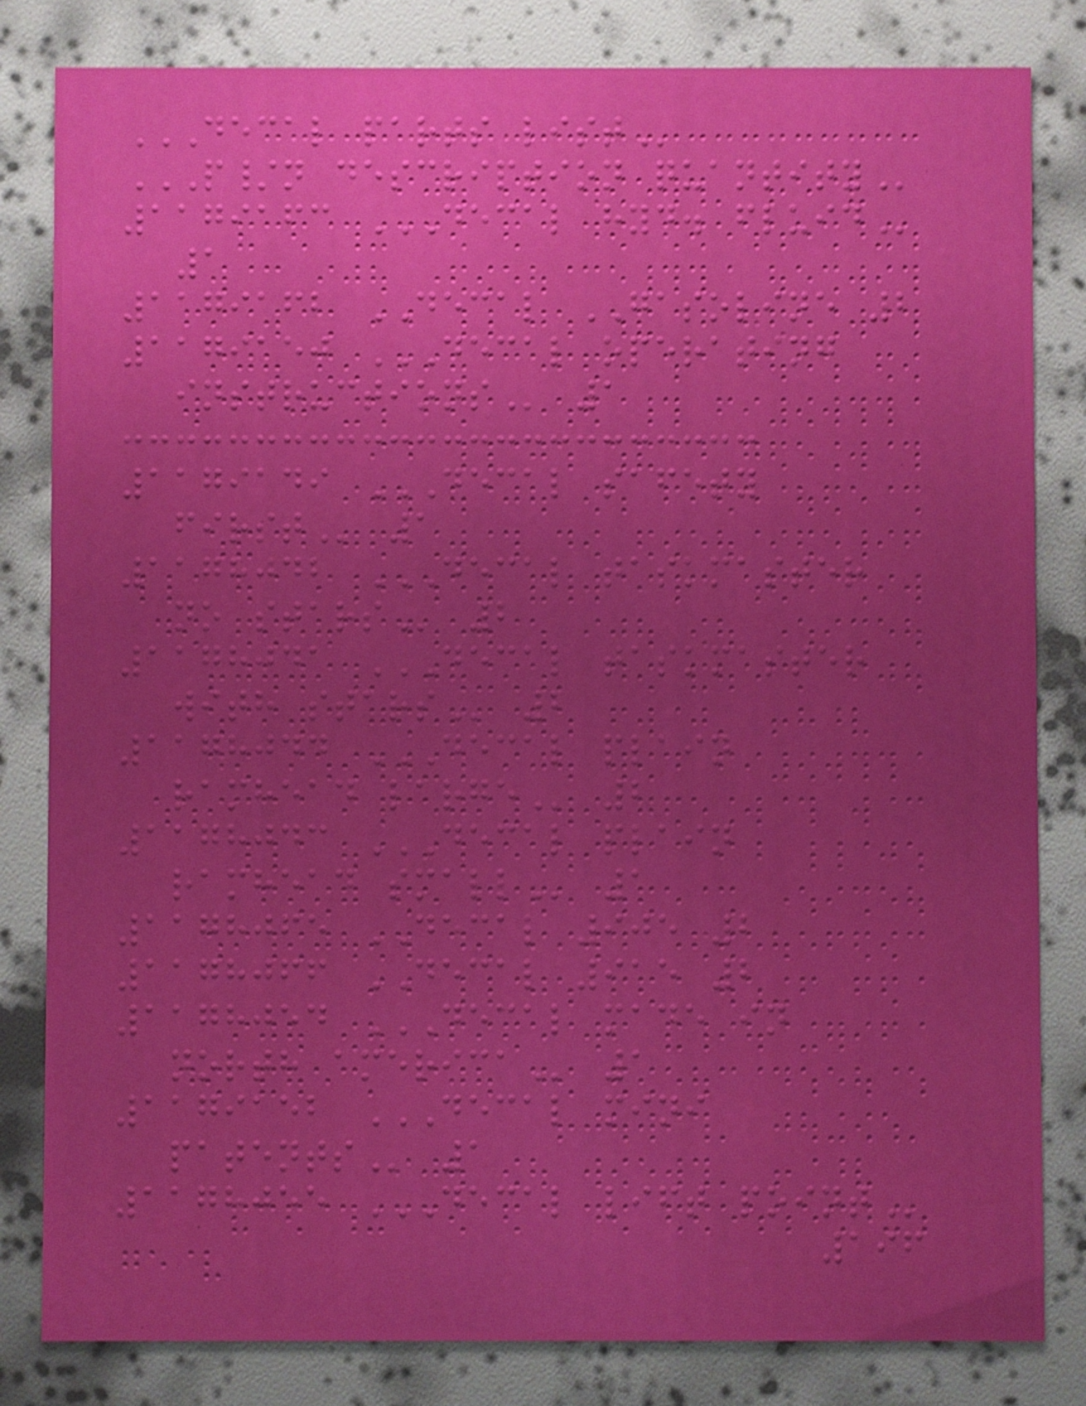DECAL PARTS LIST
P/N DESCRIPTION QUANTITY
1179163 DECAL HYD. FLUID
1
1179162 DECAL GASOLINE 2
1179150 DECAL OPERATING
INSTRUCTIONS 1
1179149 DECAL SAFETY
FIRST 1
1178042 DECAL TASKMASTER
NO STARS 2
1178041 DECAL TASKMASTER
WITH STARS 2
1178044 DECAL PLAIN
RAMHEAD LARGE 2
1178043 DECAL PLAIN
RAMHEAD SMALL 1
1178065 DECAL 905 2
1178066 DECAL 915 2
1178054 DECAL MADE IN
NORTH AMERICA 1
1179152 DECAL MINI
PATENTS 1
1178055 DECAL LIFT POINT
196
